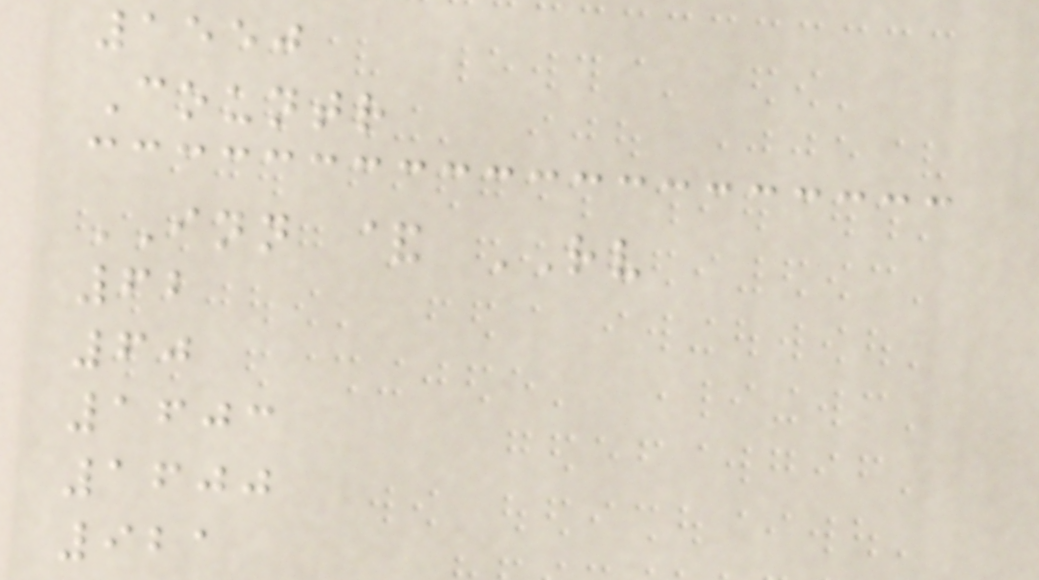1550
Countr
INN & RV
62
60
1603
1600
921
